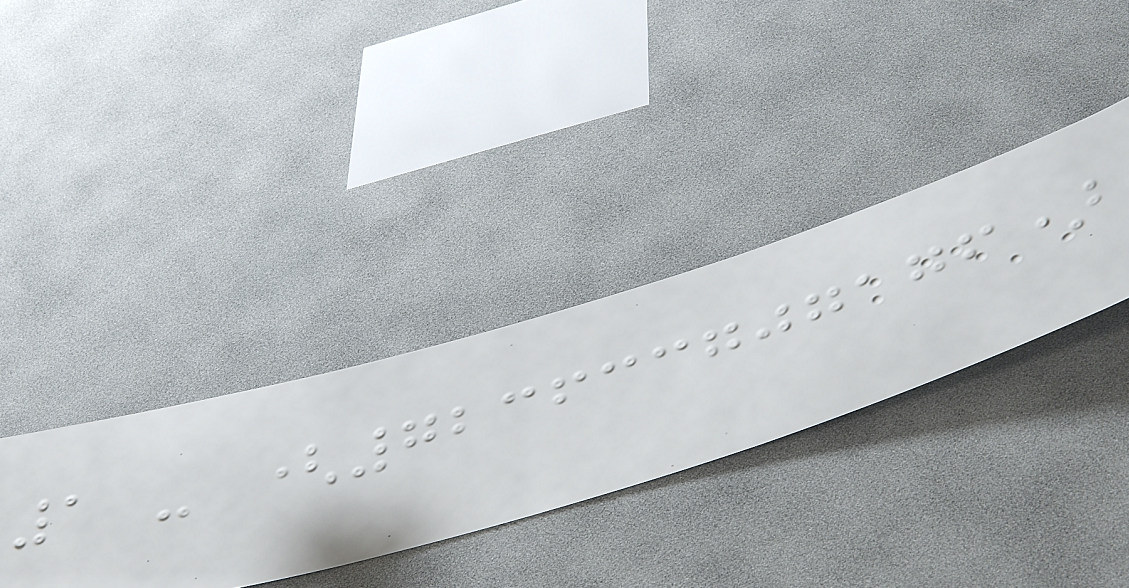1 - (723633707176)
